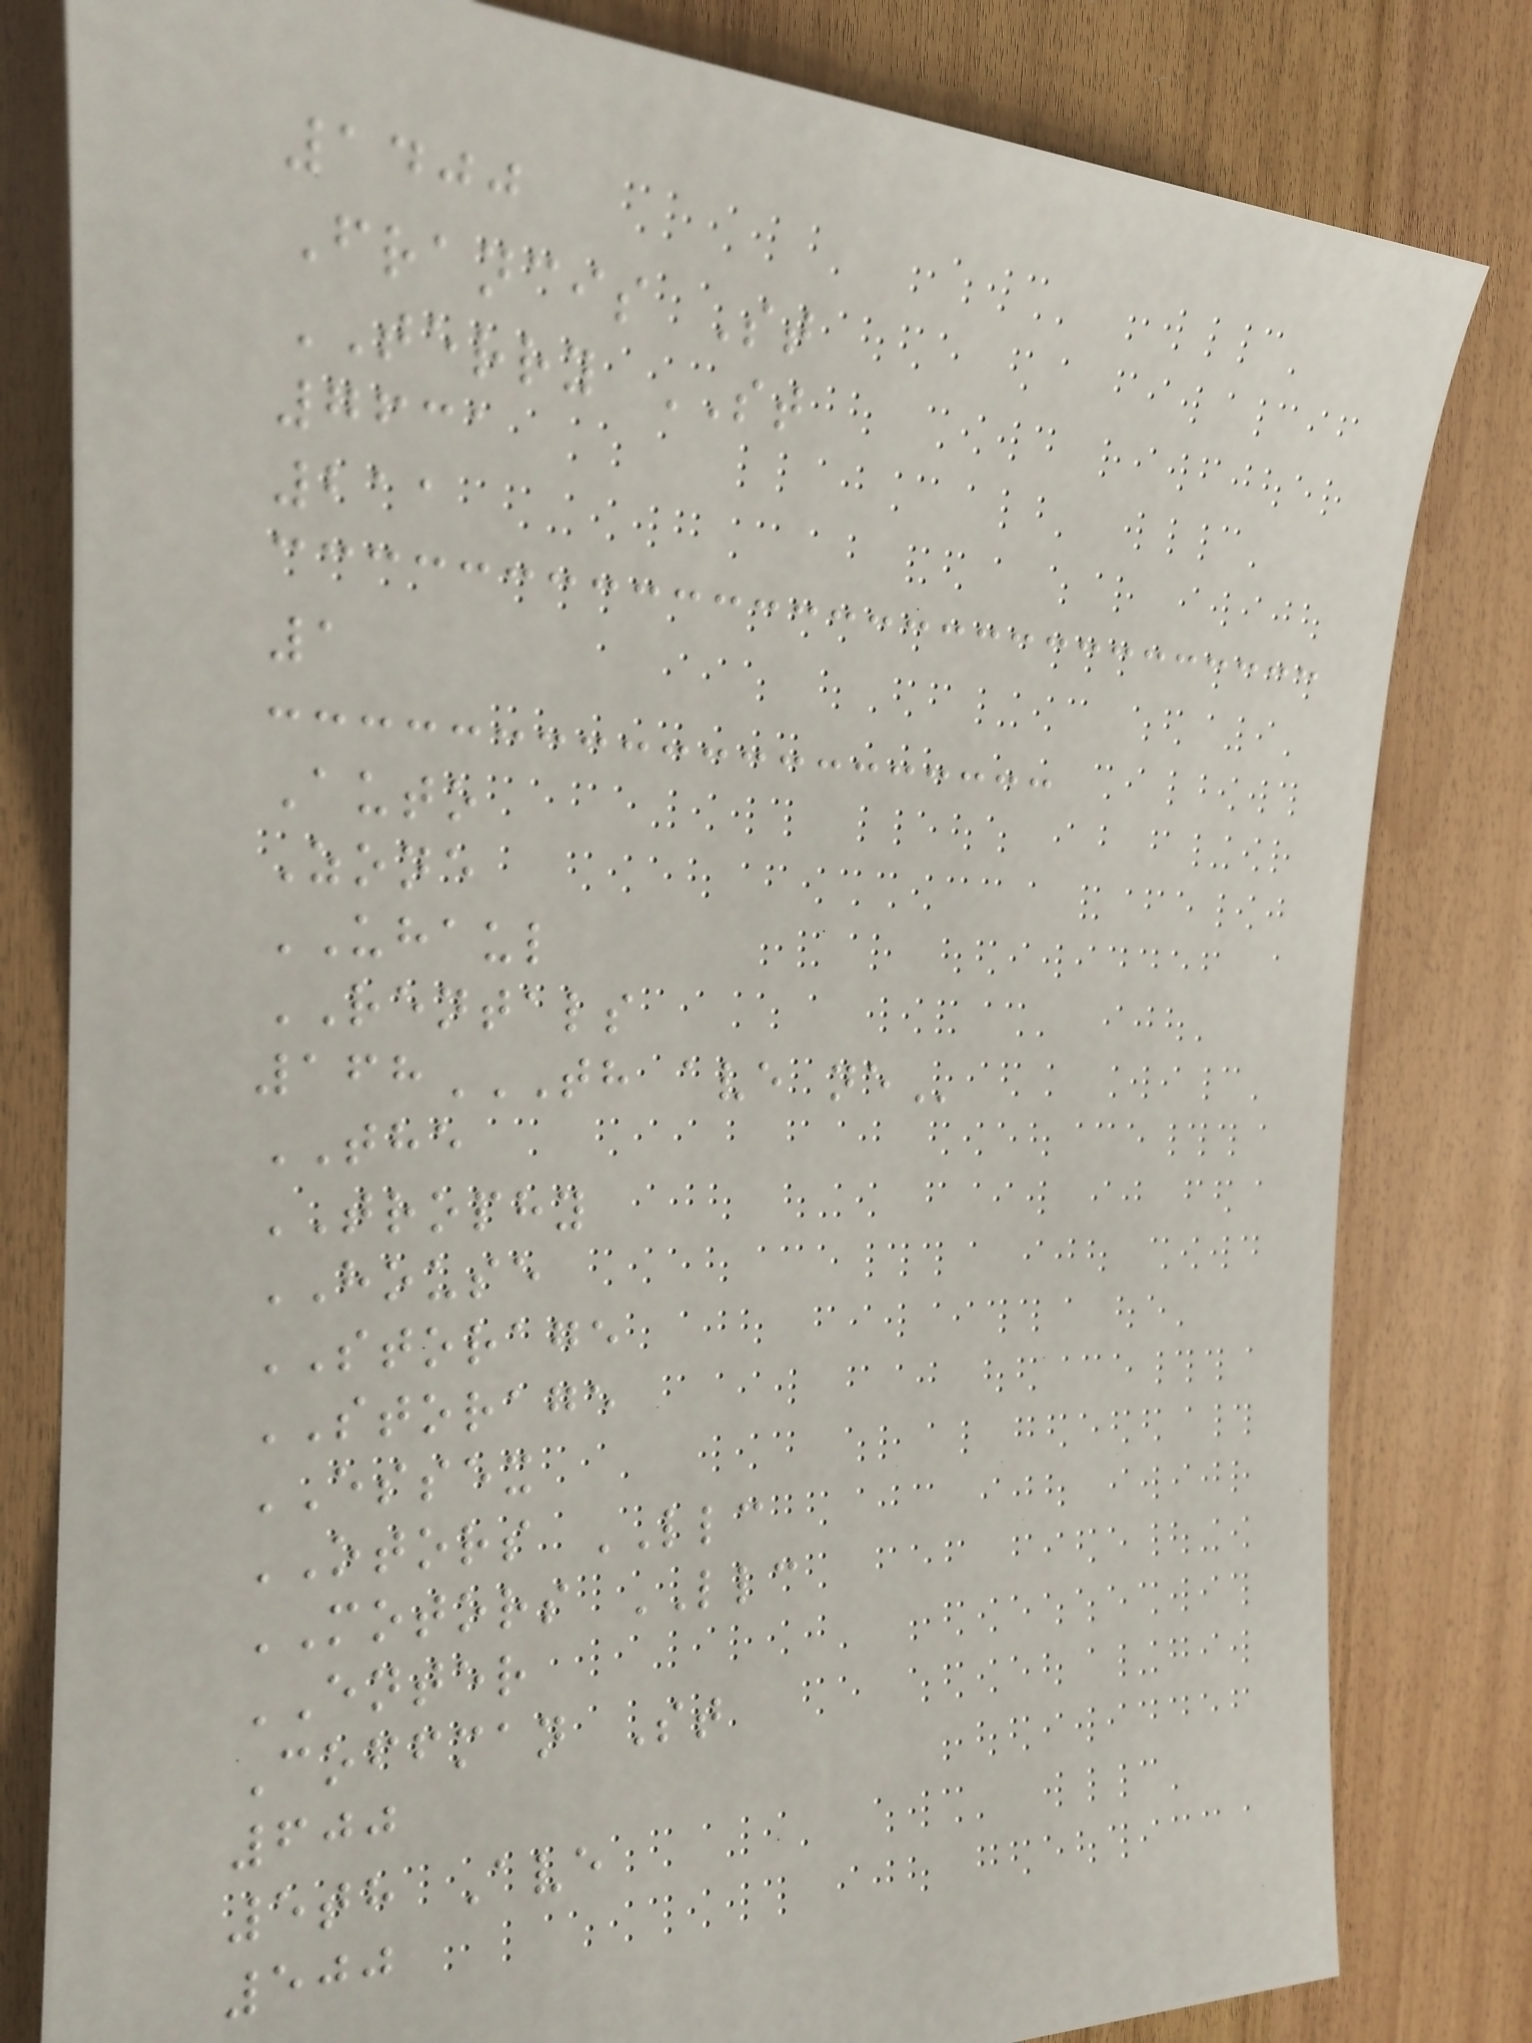1400
Francis St
TERRY ST
7631
211
1
Auto
Zone
UHAUL
RENTALS
168TH AVE NE
THE
TROPHY
HOUSE
STORAGE
STORAGE
ESSEX
OTORS LLC
MOTORS LLC
ENTER
Coffman St
600
5th Ave
500
